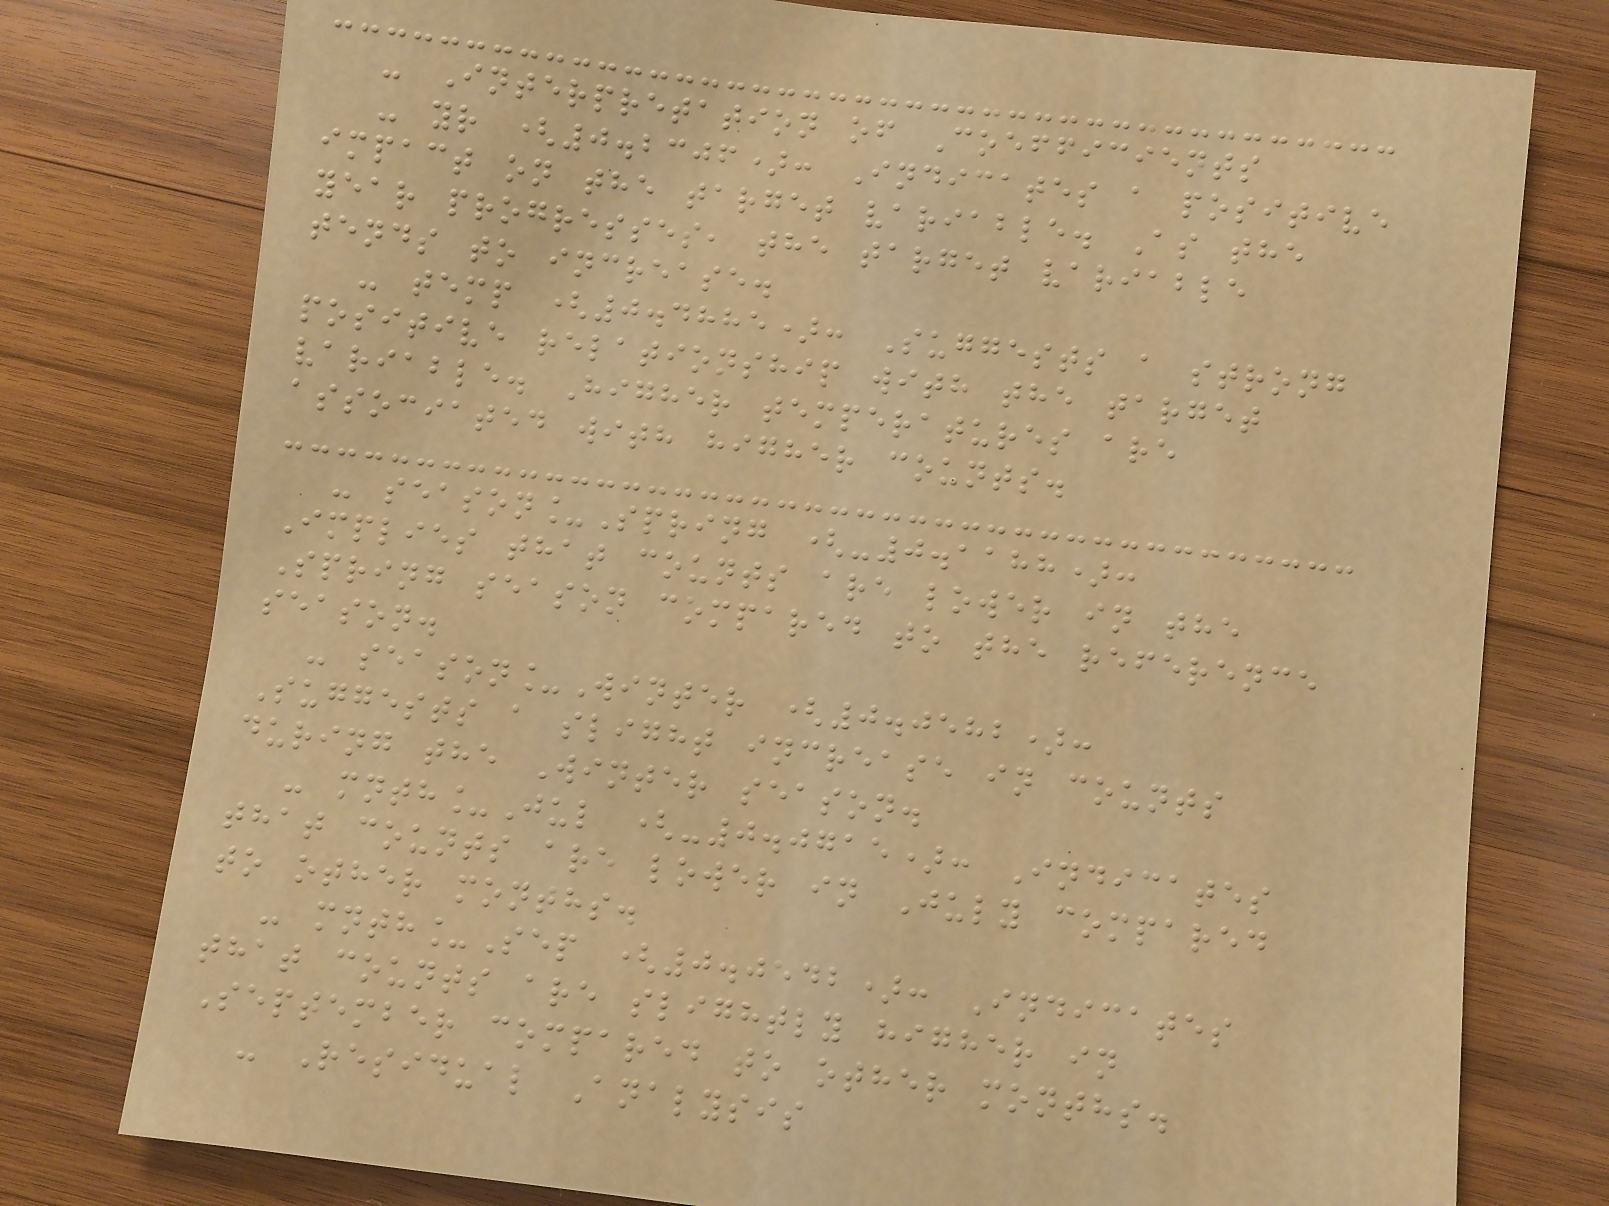- Interpretation of Coefficients
- yr (0.2306): Indicates a positive
impact on the target variable. As the
year progresses, the target variable
tends to increase.
- temp (0.4885): Suggests a strong
positive relationship with the target
variable. Higher temperatures are
associated with higher counts.
- season_Spring (-0.1188):
Implies that counts are lower in the
Spring season compared to the reference
season.
- season_Winter (0.0582):
Suggests a slight increase in counts
during the Winter season.
- mnth_Jul (-0.0715): Indicates
that counts are lower in July compared
to other months.
- mnth_Sep (0.0542): Indicates
that counts are slightly higher in
September compared to other months.
- Residual Analysis
